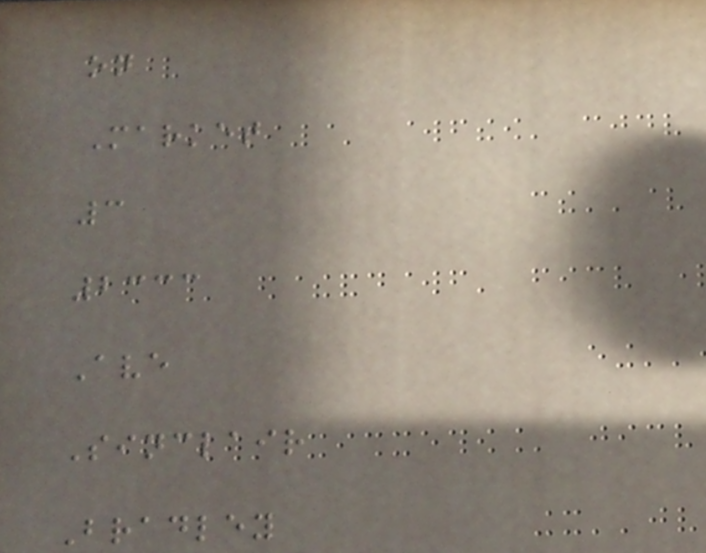on
Market
3
2333
Ave
Sinclair
Bradley
